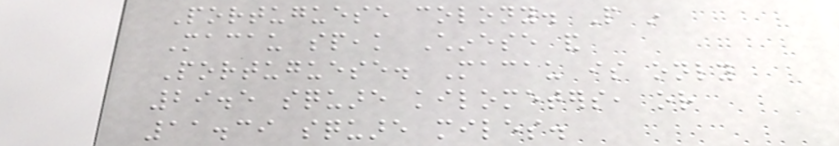Portuguese colony. People in
Macau speak Chinese and
Portuguese. Macau is only
29.5 square kilometers, or
11.39 square miles.
